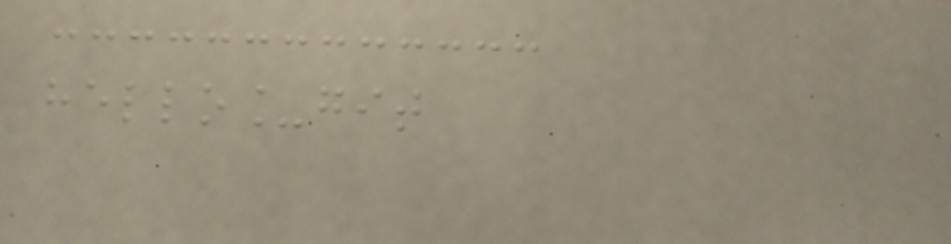hello_git
